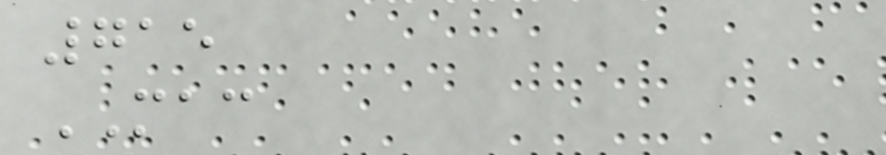715
MAC
